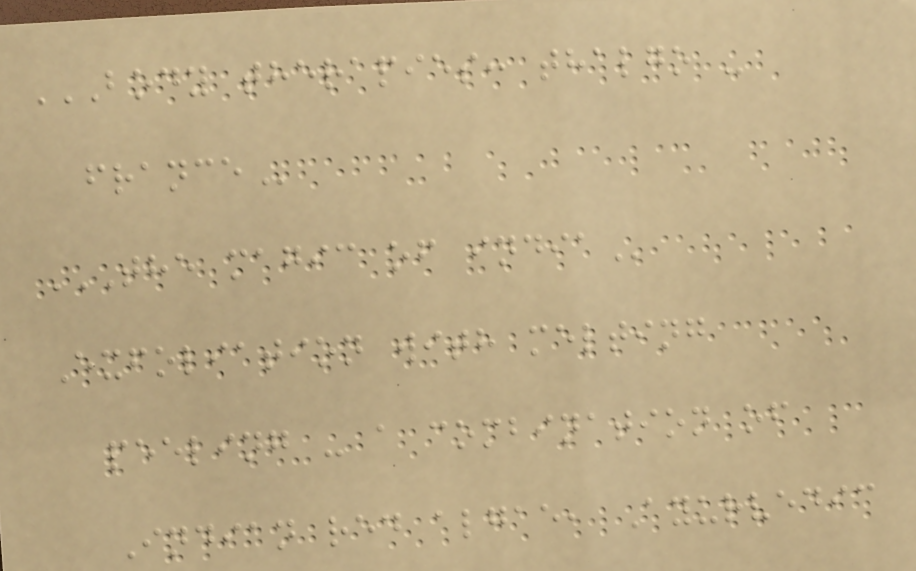BODY THERAPIES: THALGO -
FRANCE
THE MAGIC OF INDIA
Exfoliation with melting
peeling - a combination of
Indian red algae, Ayurvedic
